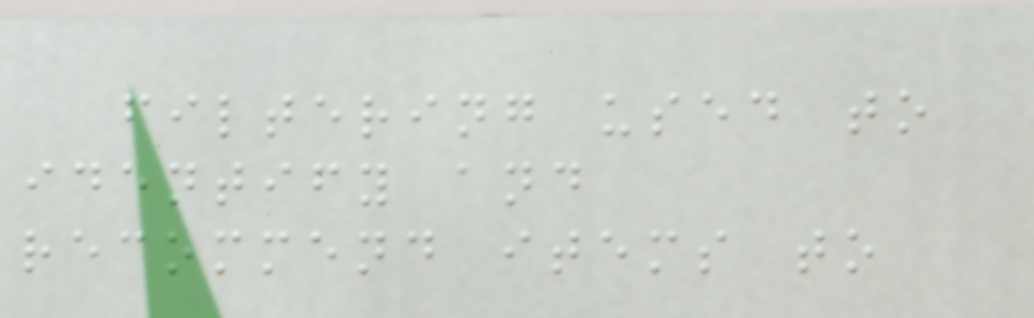filtering used to
identify and
recommend items to
